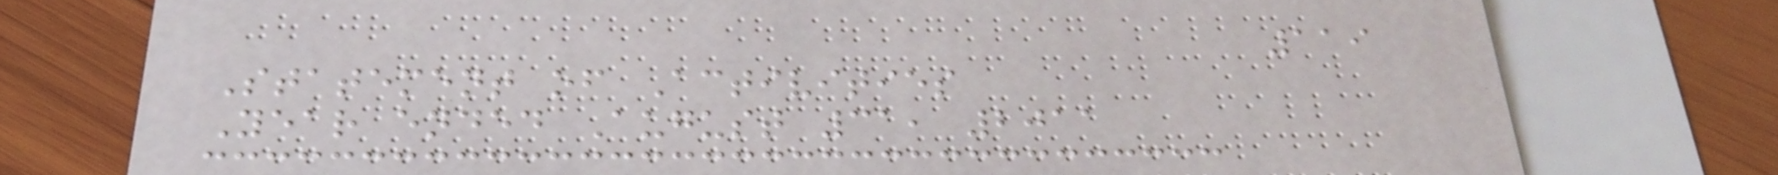119
Statement of Activities
Year ended August 31, 2011
